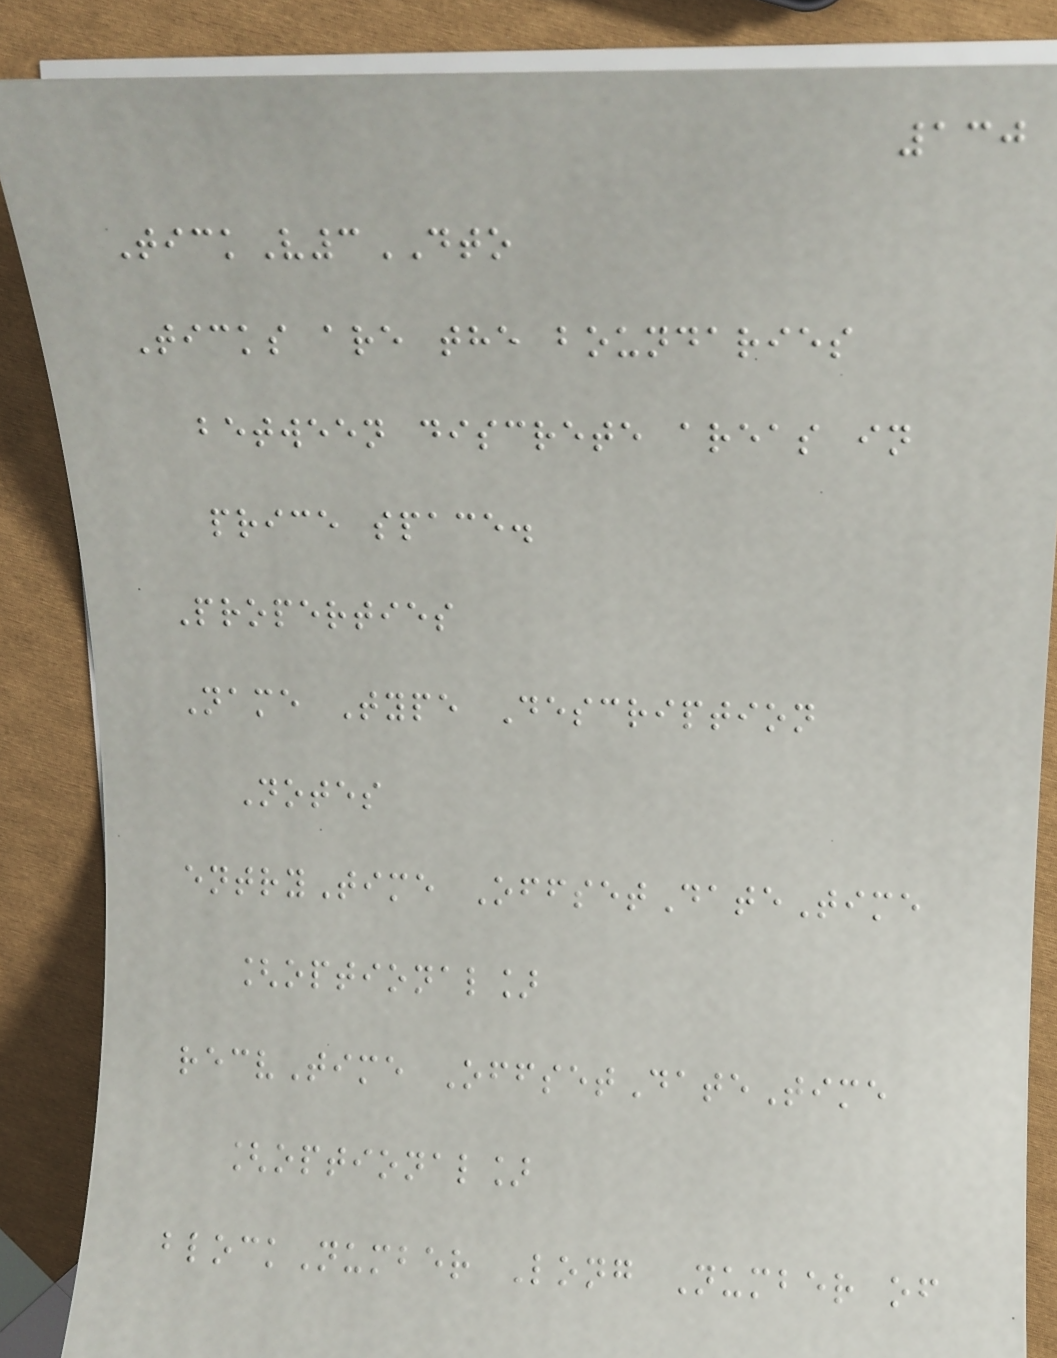130
TickV3DTO
Ticks are the boundaries
between discrete areas in
price space.
Properties
Name Type Description
Notes
entryTime OffsetDateTime
[optional]
recvTime OffsetDateTime
[optional]
blockNumber Long Number of
